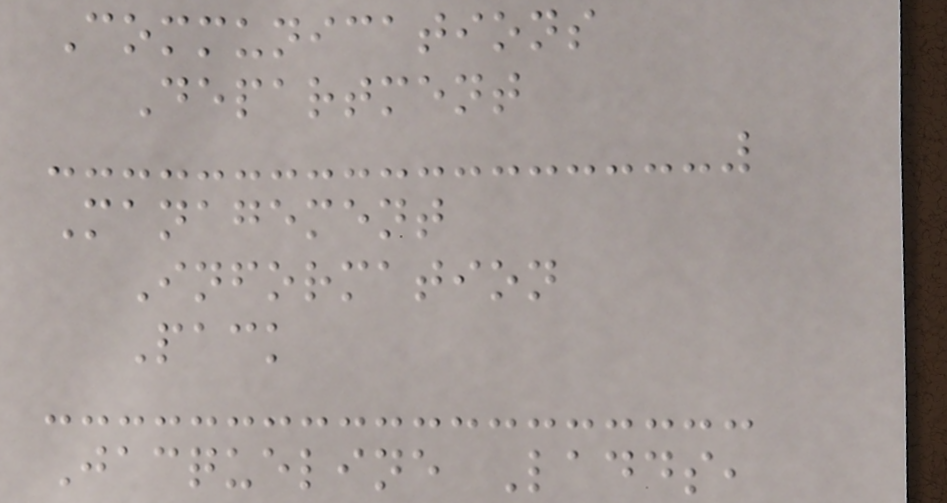Communications
Department
Management
Information
Pack
Jacqueline Ladds,
